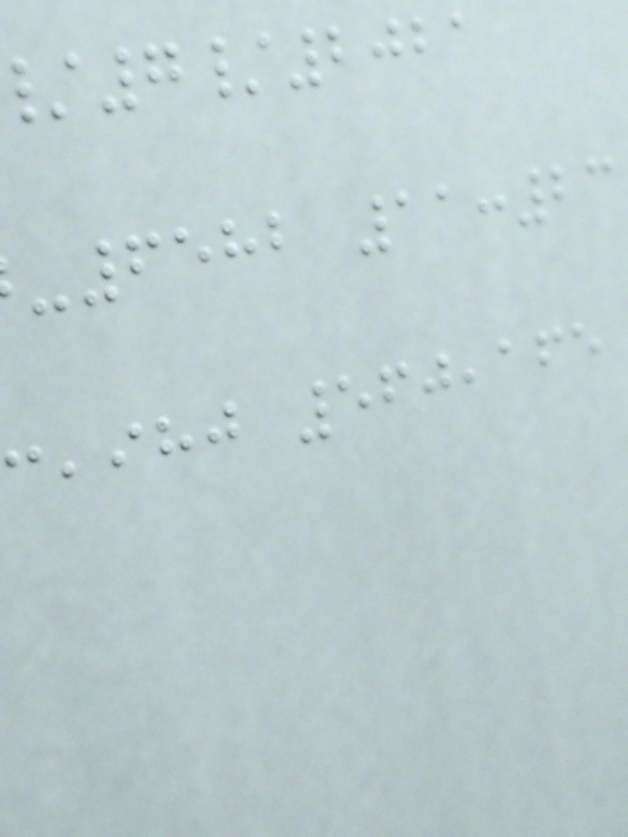7/2021
-6582 11:23
,ihj 560,165
